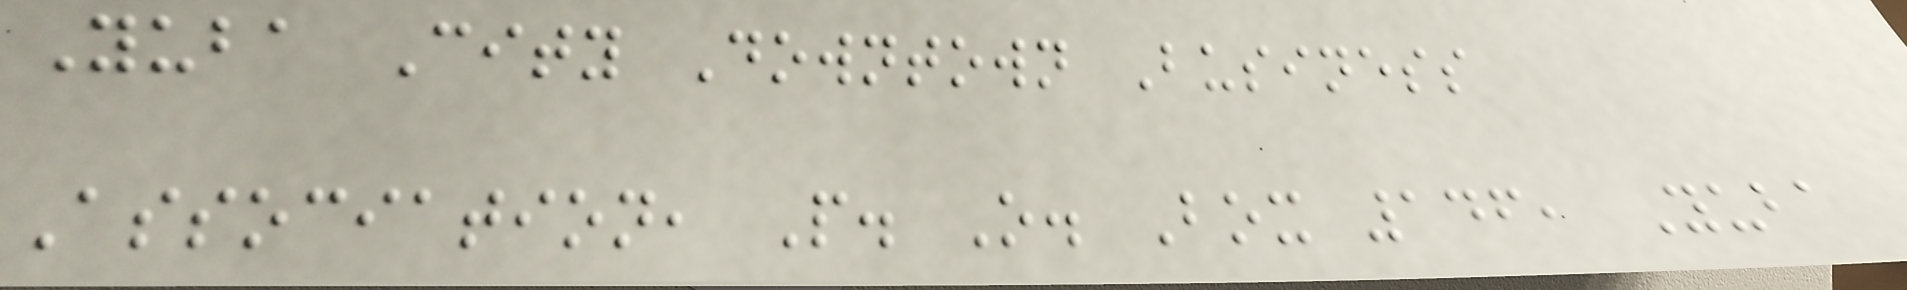Yuba City Downtown Business
Association, P. O. Box 146, Yuba
